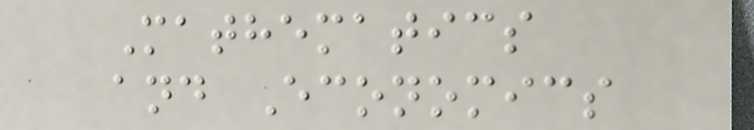Mathematics
and Economics
